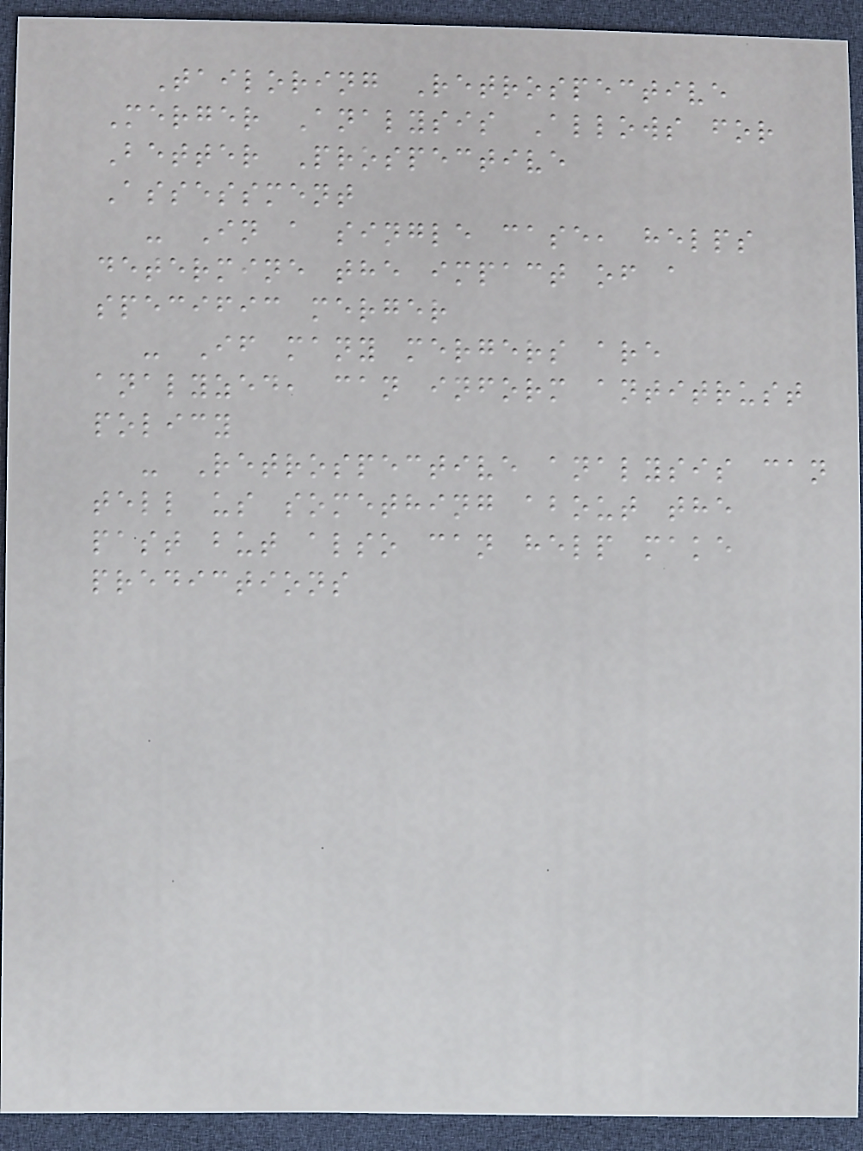Tailoring Retrospective
Merger Analysis Allows for
Better Prospective
Assessment
- In a single case, helps
determine the impact of a
specific merger
- If many mergers are
analyzed, can inform antitrust
policy
- Retrospective analysis can
tell us something about the
past but also can help make
predictions
